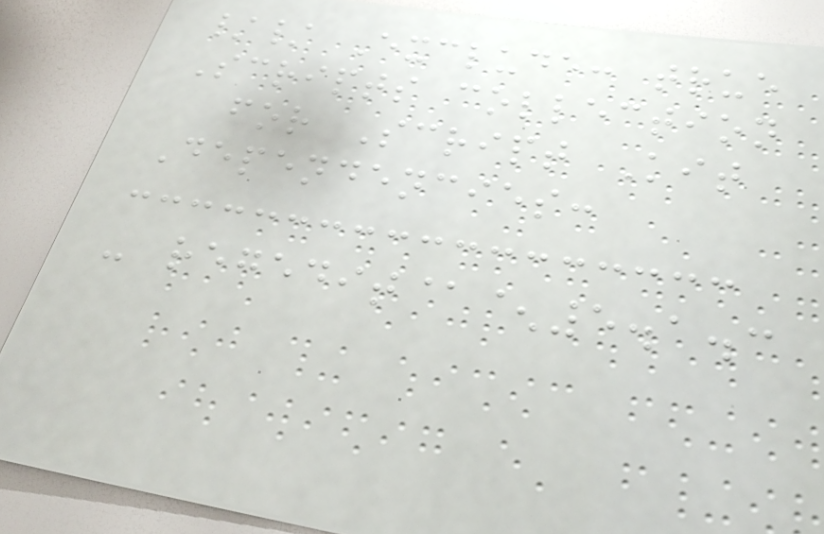// Exclude: true
Scripts collection
for Script Kit
Dependencies:
- regedit@^5.1.3
